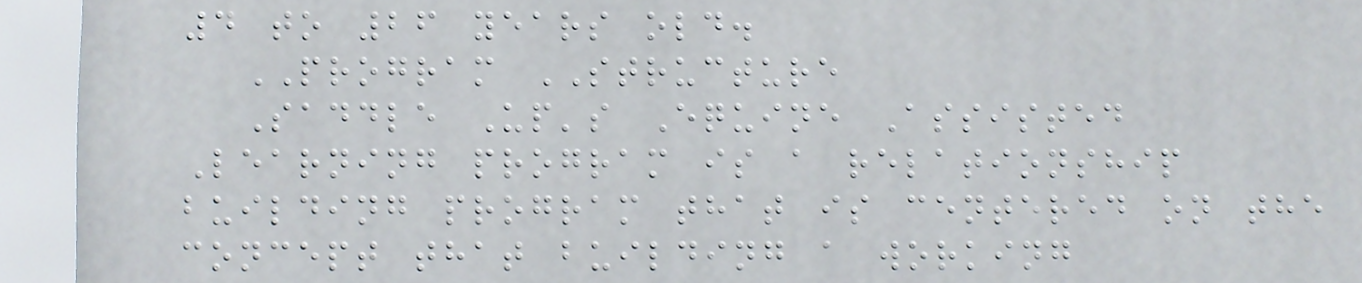4 to 26 years old.
PROGRAM STRUCTURE
Saddle Up's Equine Assisted
Learning program is a relationship
building program that is centered on the
concept that building a working
